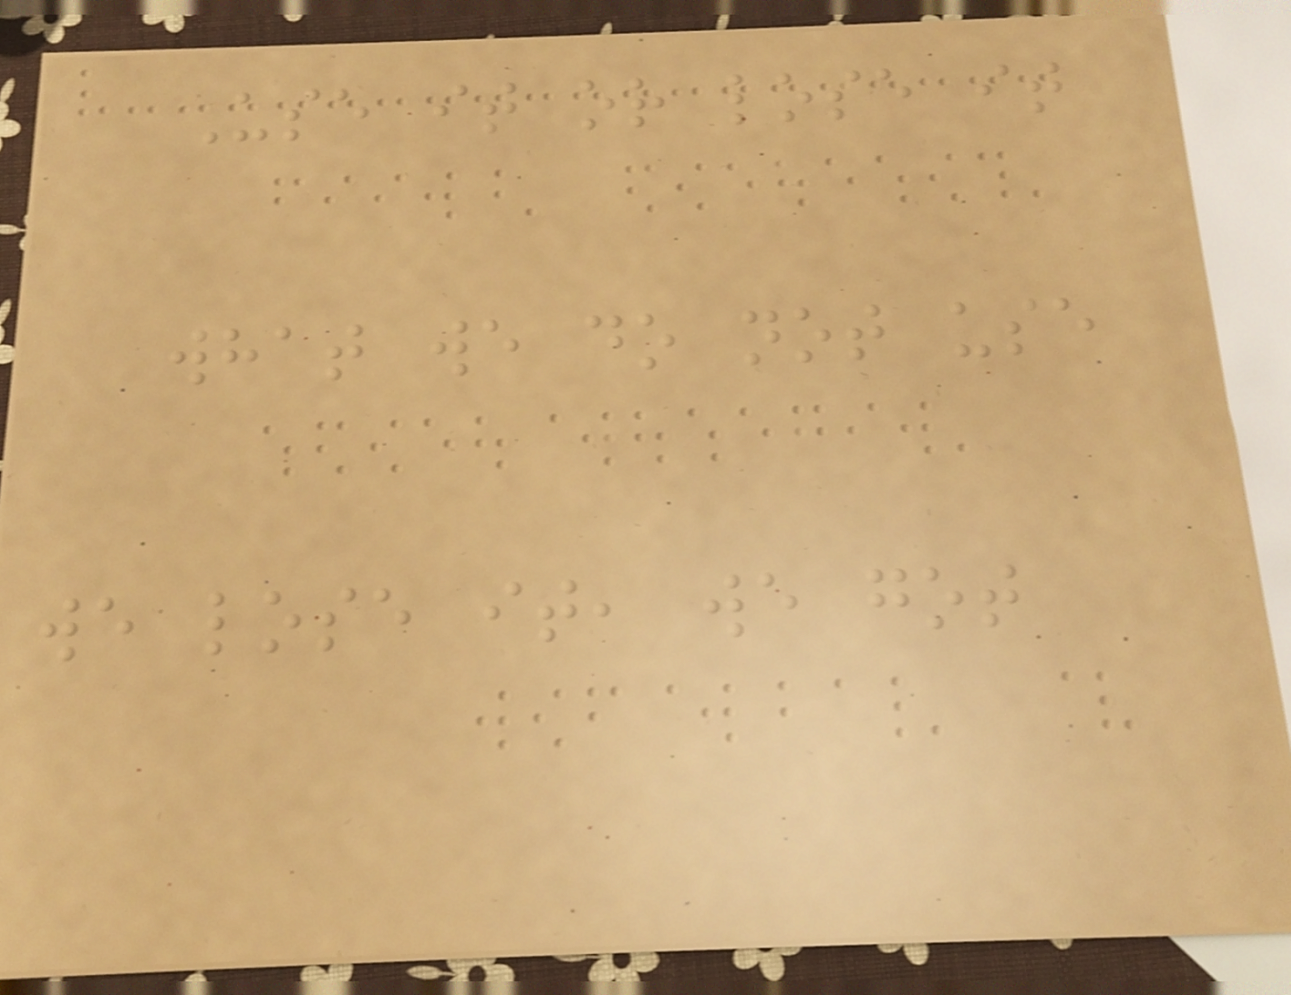Use it or lose it
what we do not use
we lose it, we got
